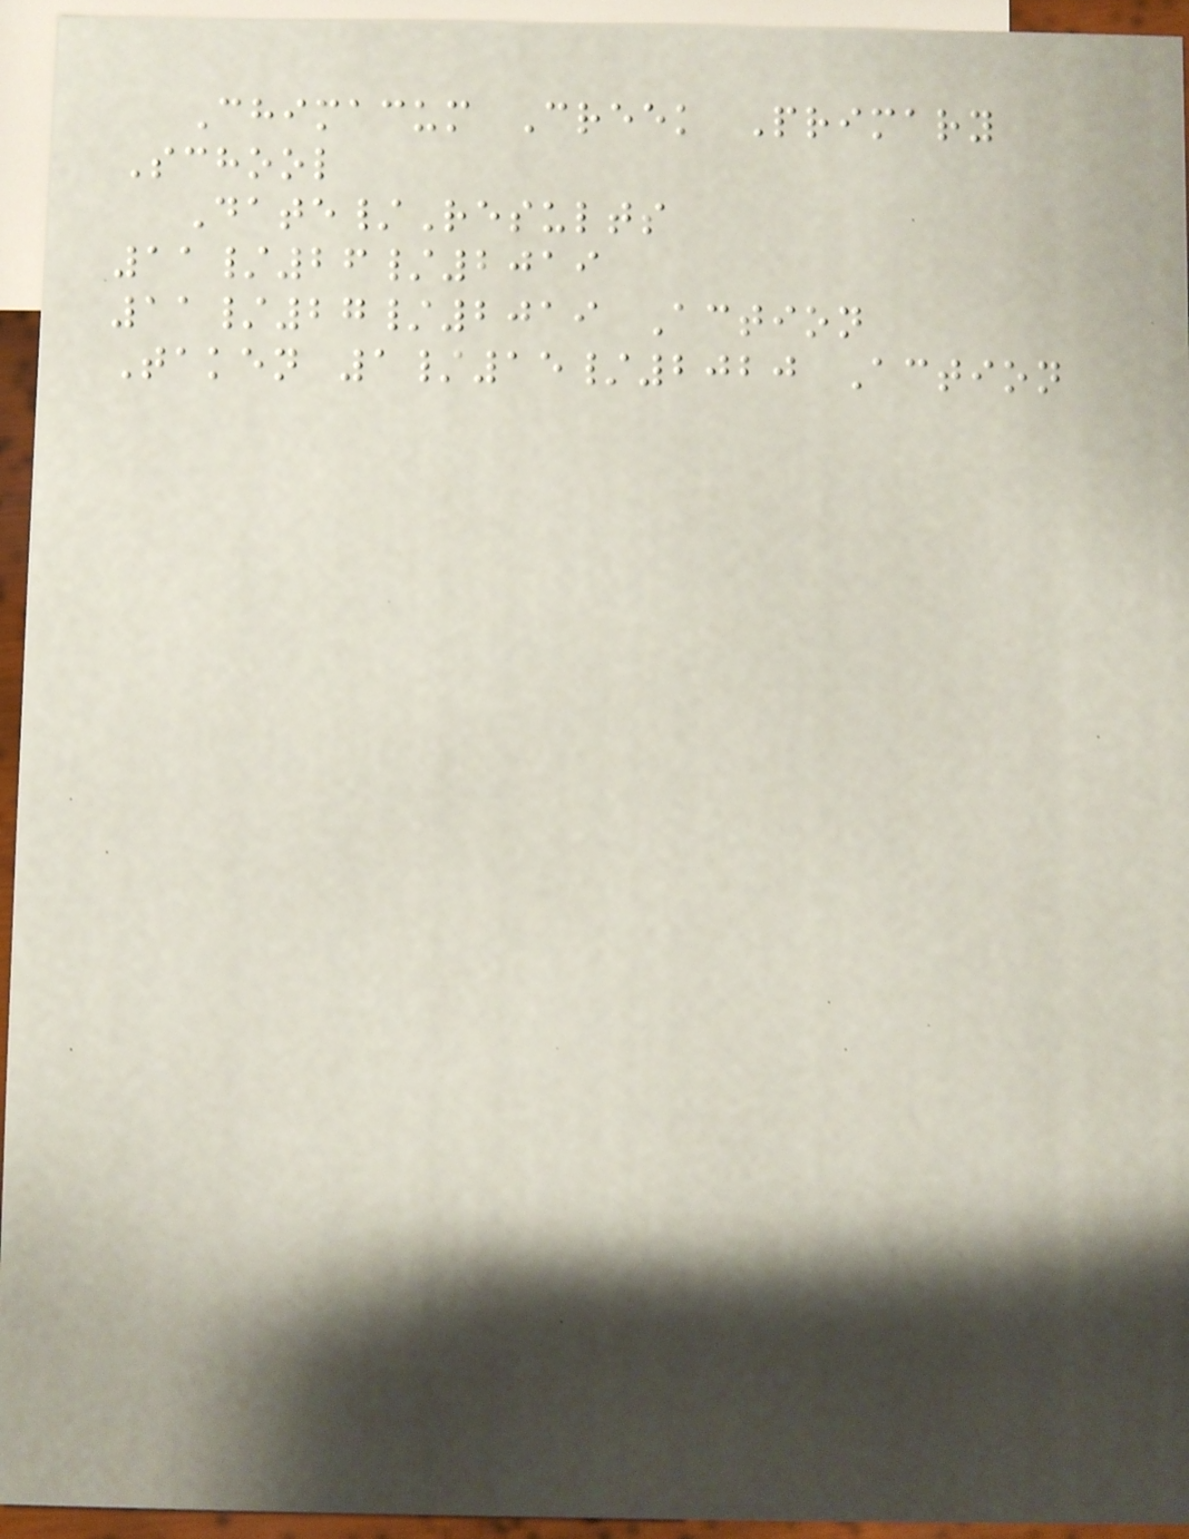Chimacum Creek Primary
School
Date/Results
11/26/2019
11/27/2019 Action
Taken 1/15/2020 Action
